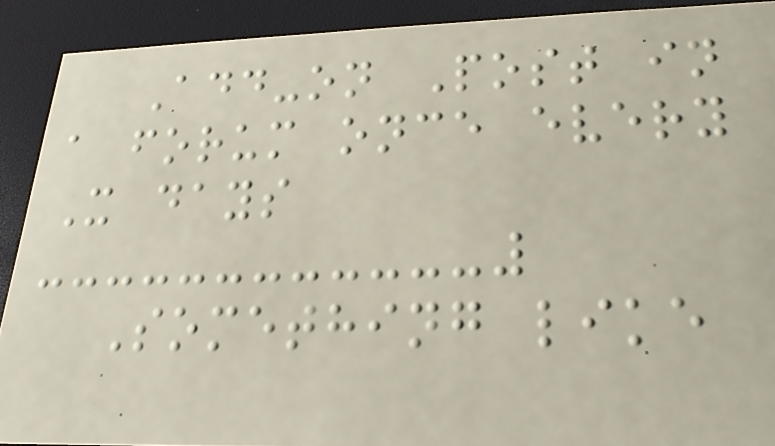Add-on Post in
a forum once every
X days
Something like
